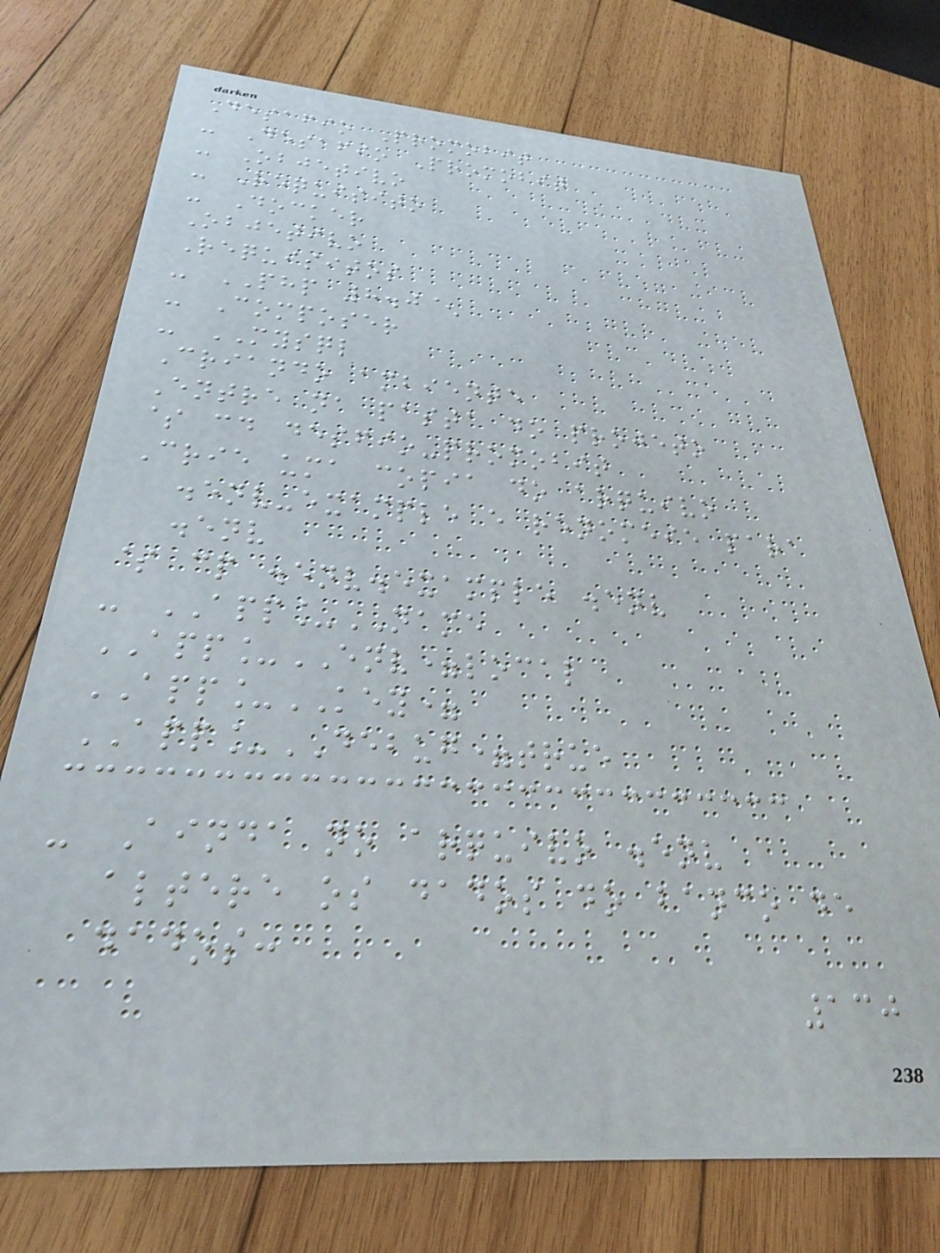Desafio Promobit
- Desafio Promobit
- Objetivo
- Requisito
- Docker
Objetivo
Requisitos
- PHP 8.0^
- Composer
- MYSQL
Criando ambiente
Entre na pasta do projeto
$ cd desfio-promobit
Crie uma copia do arquivo
.env-example e renomeie para
.env
$ cp .env.example .env
- APP_NAME
APP_ENV=local
APP_KEY=
APP_DEBUG=true
- Ainda no arquivo .env
altere os dados do banco de
dados:
130
